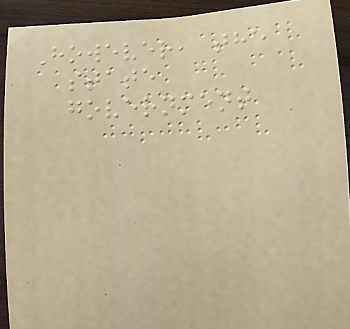However, the
state
government
